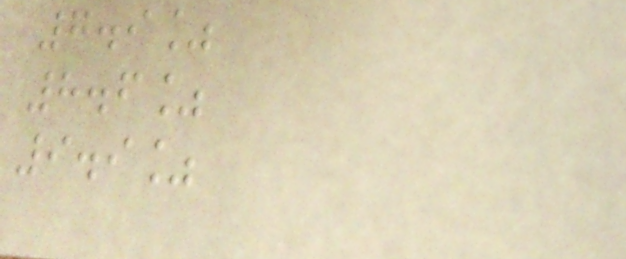7.9%
8.6%
9.9%
